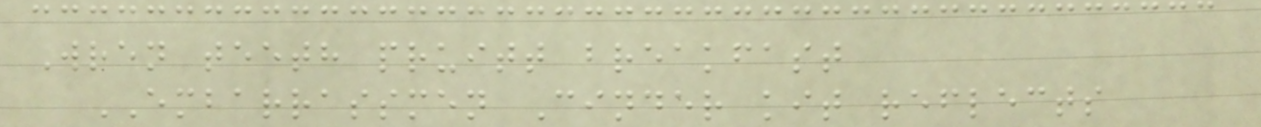Wren teeth pruitt breakfast
EMBARRASSMEN Cinder kit reflects
